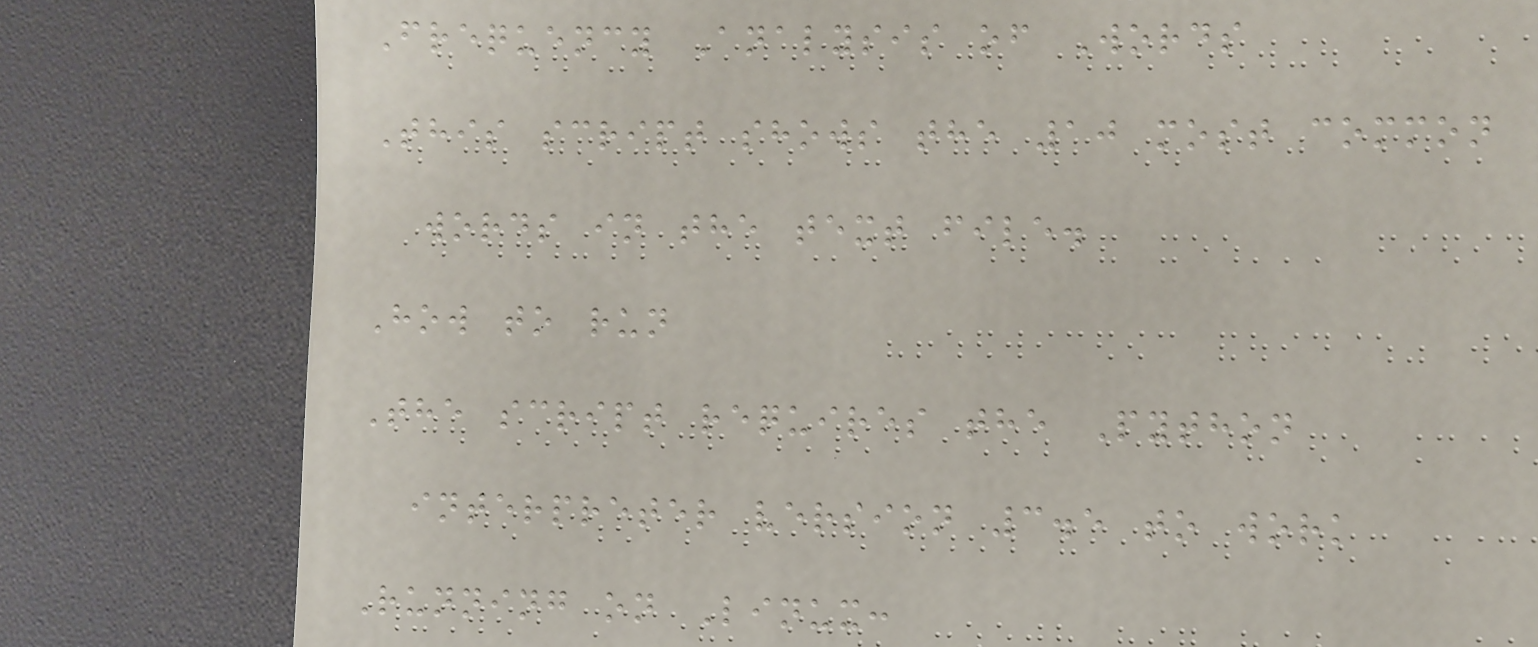Frequency Analysis of Words
This script shows the 10 most common
words in the text file.
How to run
The script requires the Python
interpreter version 3.5 to work
Running on Linux:
